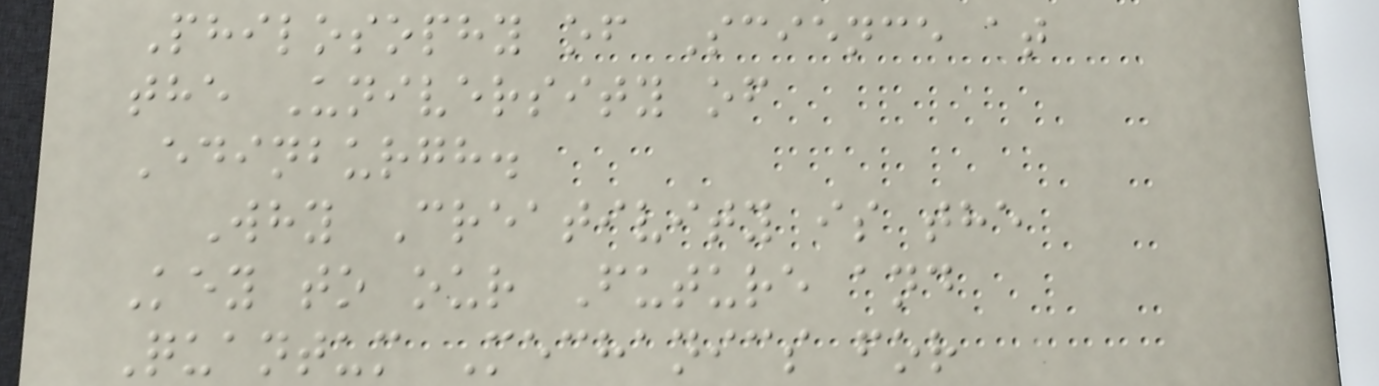Philosophy of Science at
the University of
Edinburgh.
Why Creativity is the
Key to our Future and
Quantum Mechanics for
